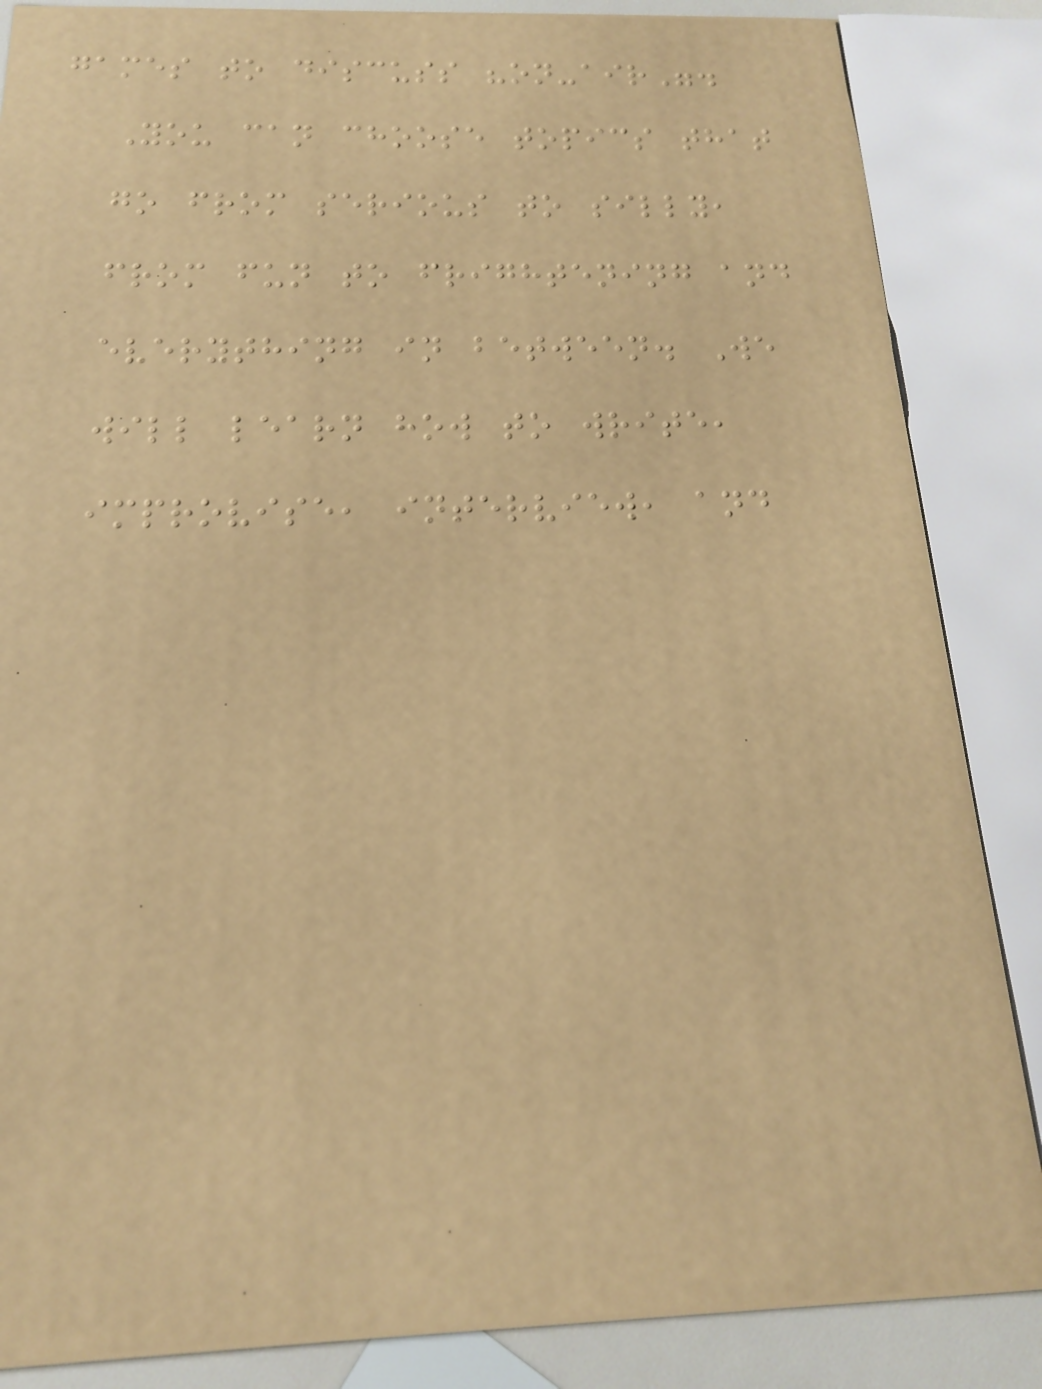games to discuss "on-air".
You can choose topics that
go from serious to silly,
from fun to frightening and
everything in between. We
will learn how to write,
improvise, interview, and
